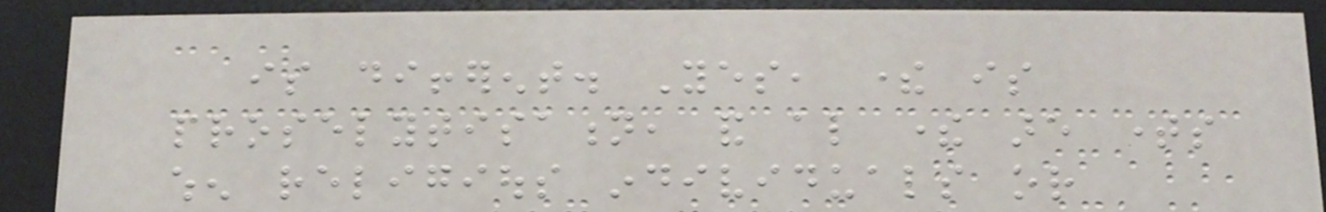is different. Yes, there is
proselytisation, and also there are times
when religious individuals or
